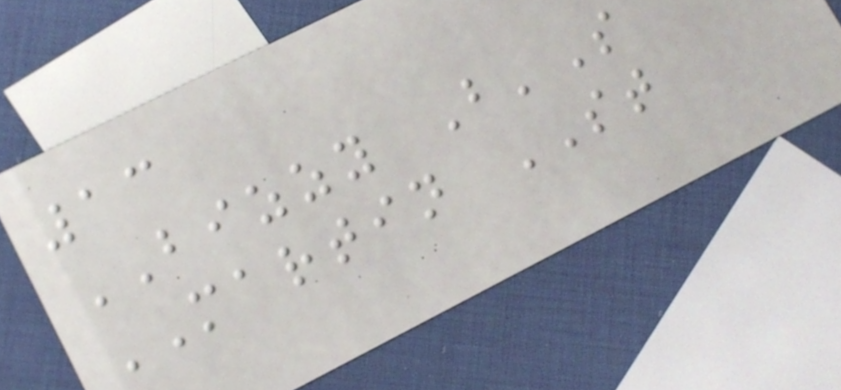13
BIZZY B'S
MARTIN ST
